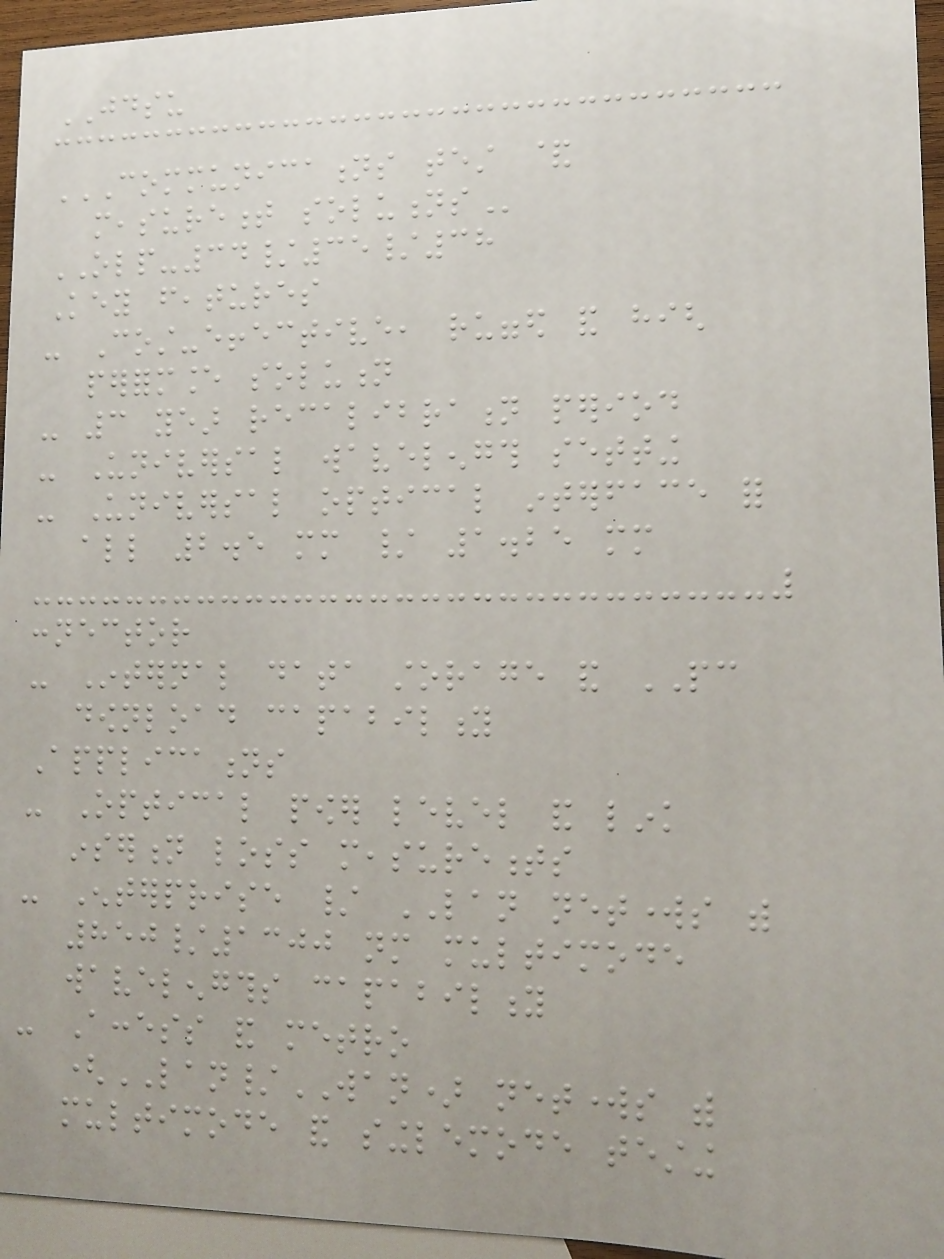JDSU
COMMUNICATIONS TEST &
MEASUREMENT SOLUTIONS
OLP-34/35/38
Key features
- Cost-effective, rugged and high
performance solution
- 3 year recalibration period
- Universal wavelength setting
- Universal optical interface for
all 2.5 mm / 1.25 mm
connector
- Internal data storage and PC
download capability
Applications
- Optical power level and link
insertion loss measurements
- Enterprise / LAN networks with
850/1300 nm multimode
wavelengths capability
- Access and metro
(LAN/WAN) networks with
multimode and singlemode testing
